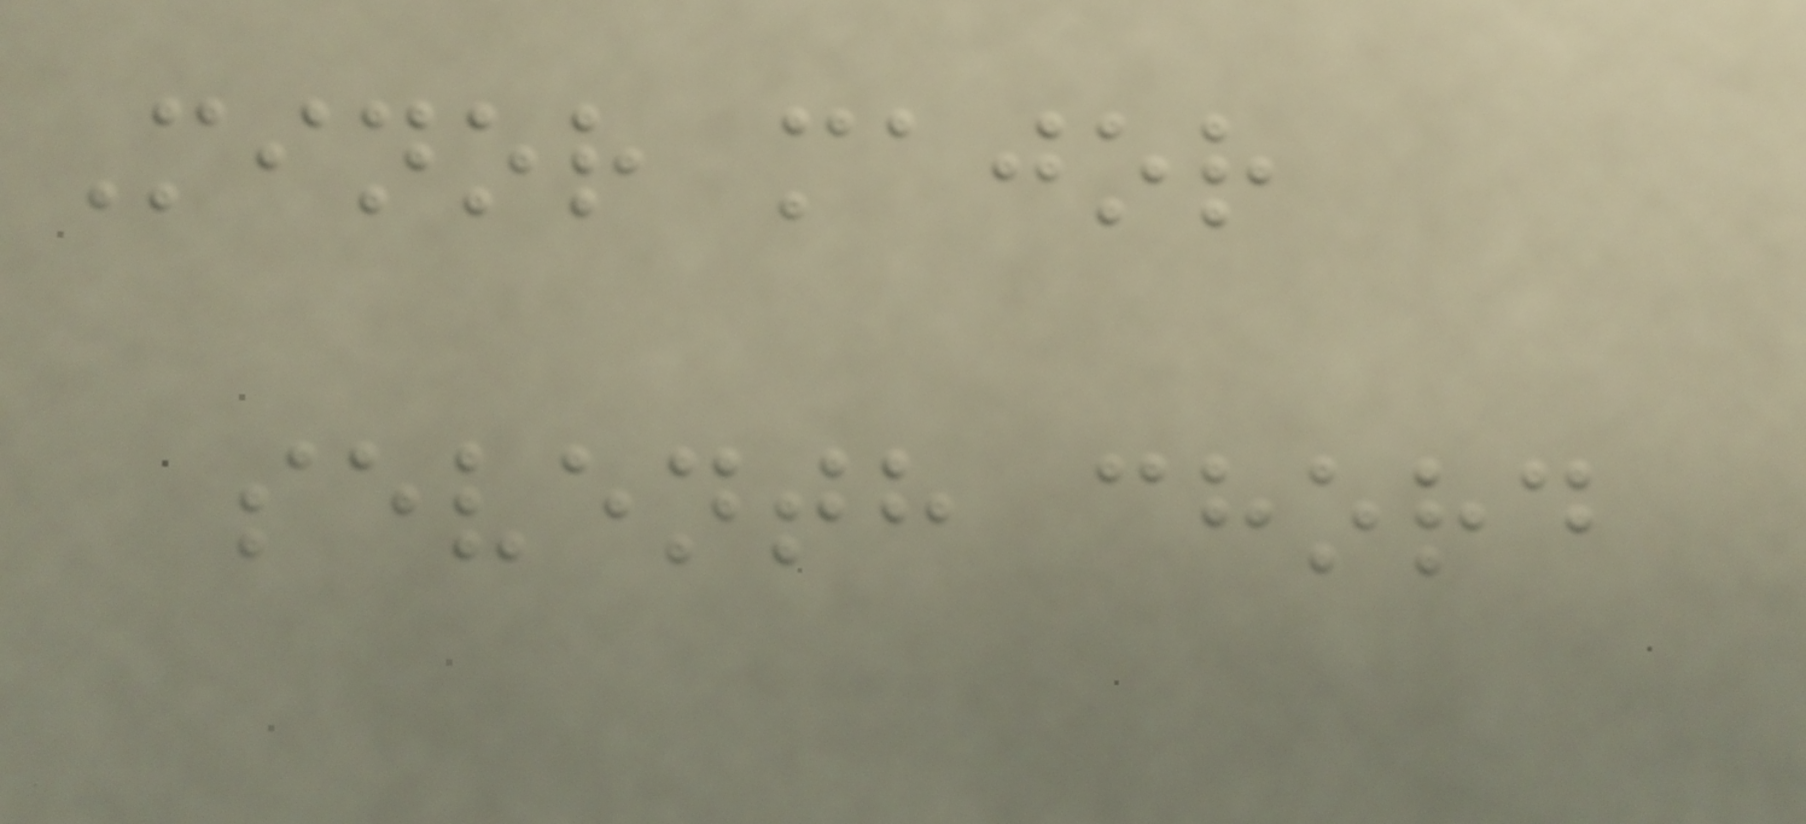Minor major
seventh chord
